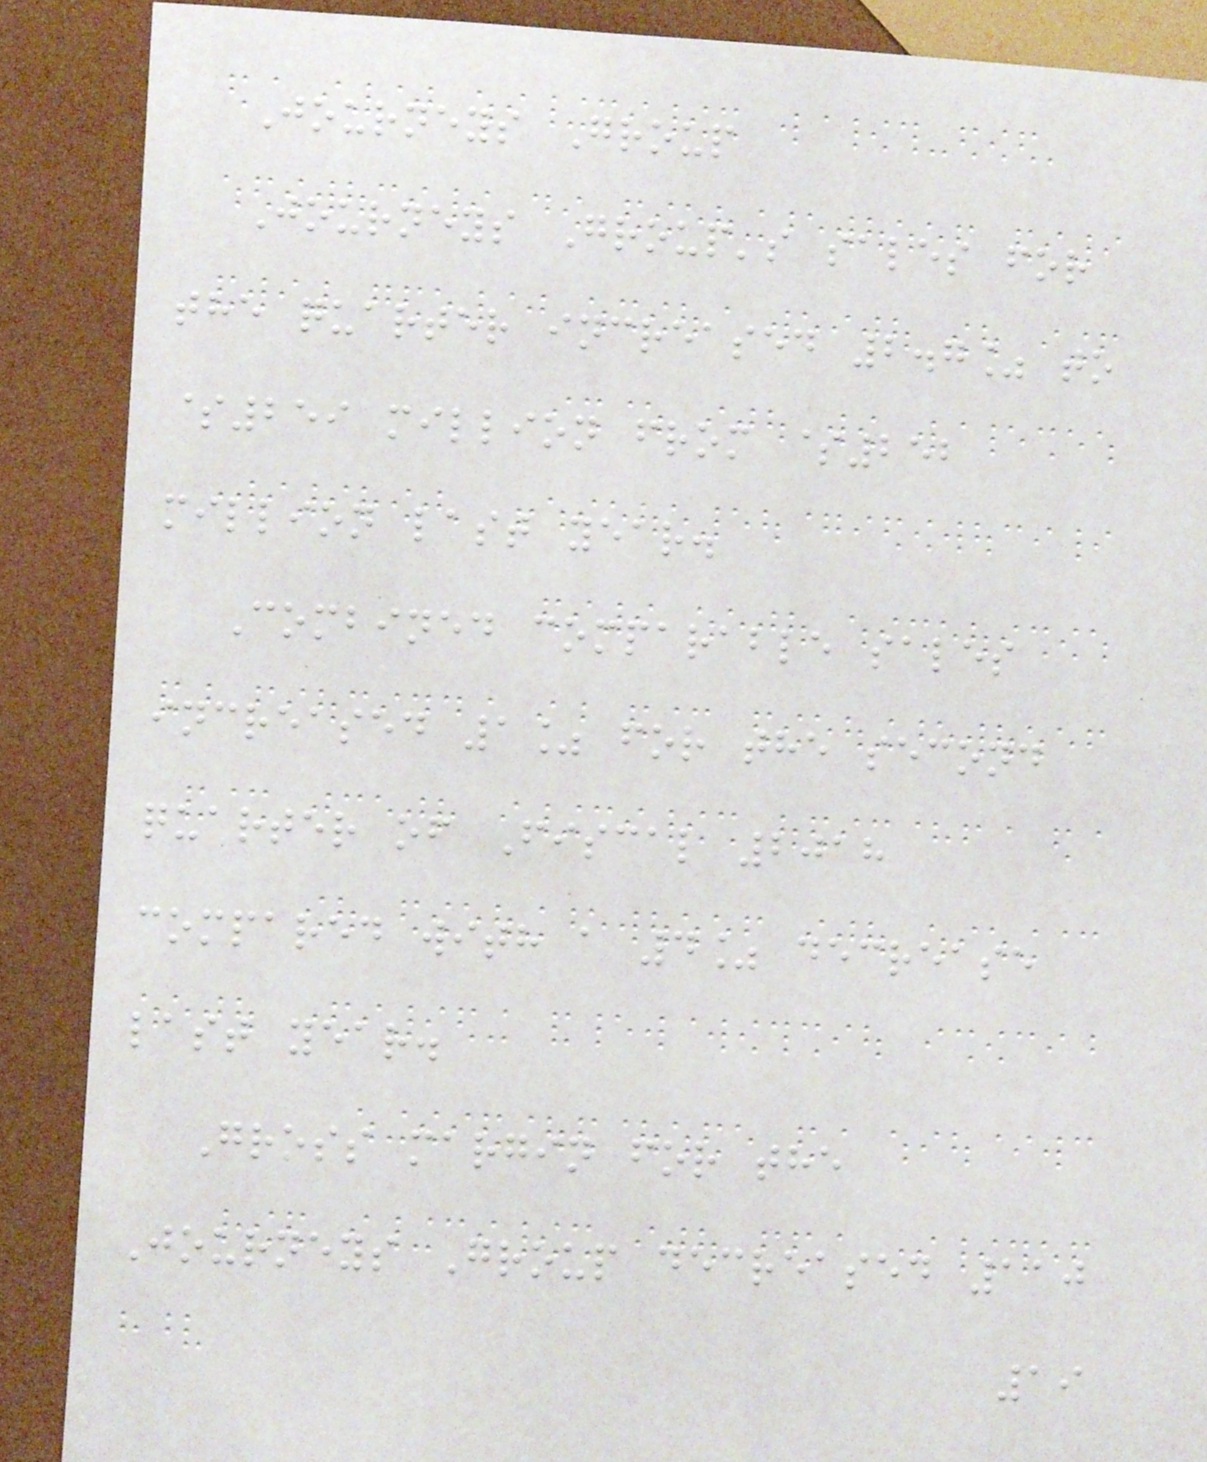Journeys Group
Journeys Group's sales for
the quarter increased 2.7% to
$259 million from $252
million last year.
Combined comparable sales
increased 1% for the second
quarter of Fiscal 2018
compared with a 4% decrease
last year.
Gross margin for the
Journeys Group decreased 110
19
